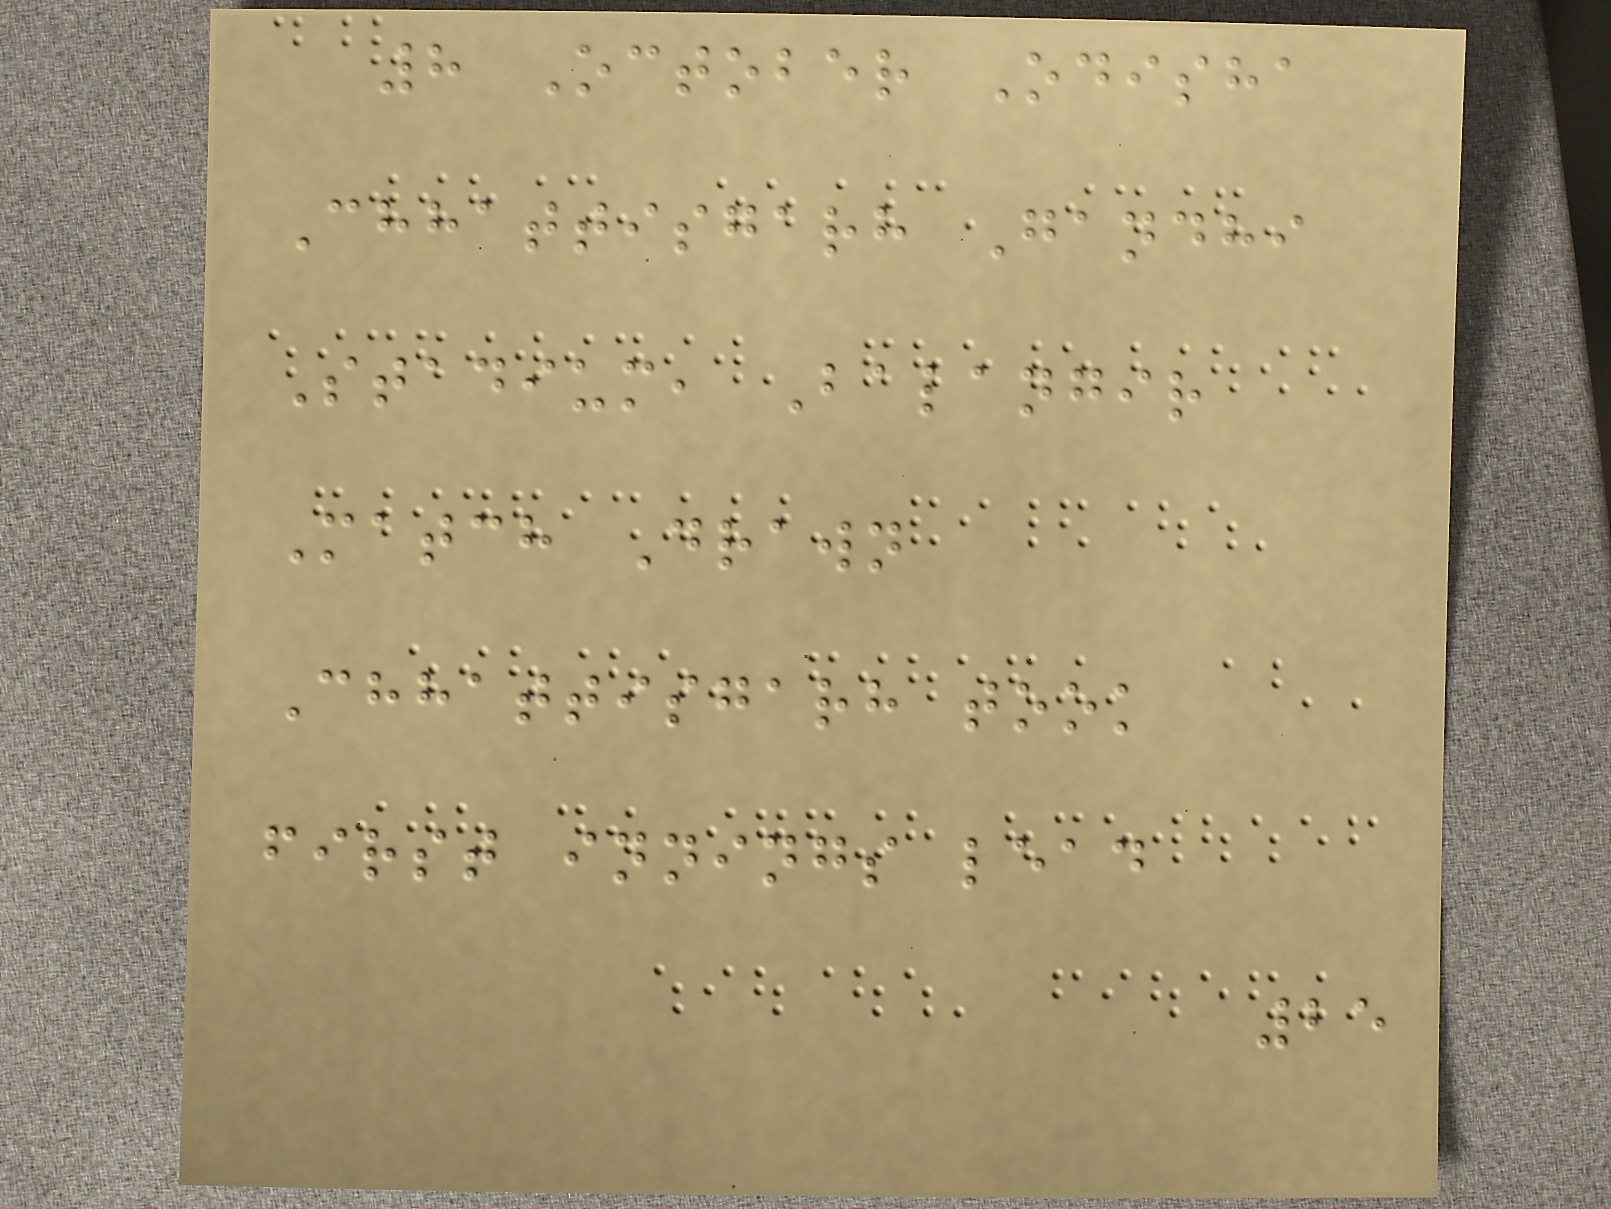8 October Odisha
Chhattisgarh Gandhi
Stadium, Balangir
Match Drawn
Chhattisgarh took
first innings lead
25
